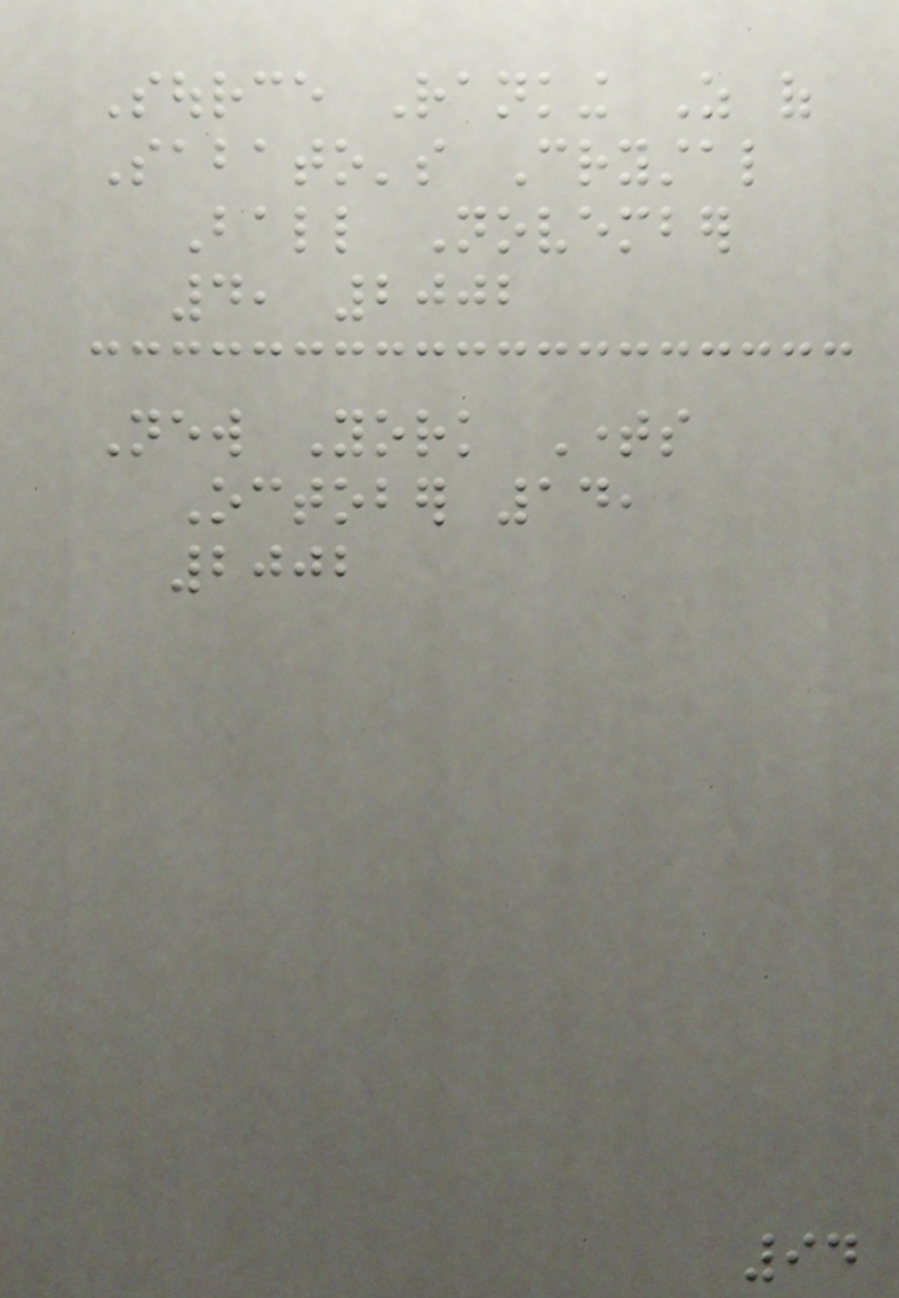Source Ranking As of
Sabato's Crystal
Ball November
4, 2002
New York Times
October 14,
2002
94
